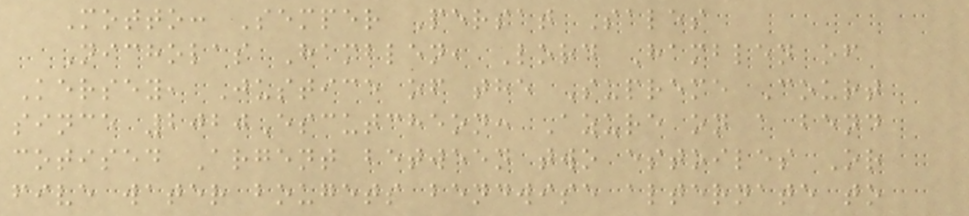Motto: Semper Persat Sales
Nicholas Hamblen, Lord Hamblen of
Kersey, Justice of the Supreme Court
since 2020Escutcheon: Azure on a bend
cotised Argent between two estoiles Or
five water bougets bendwise alternate to
